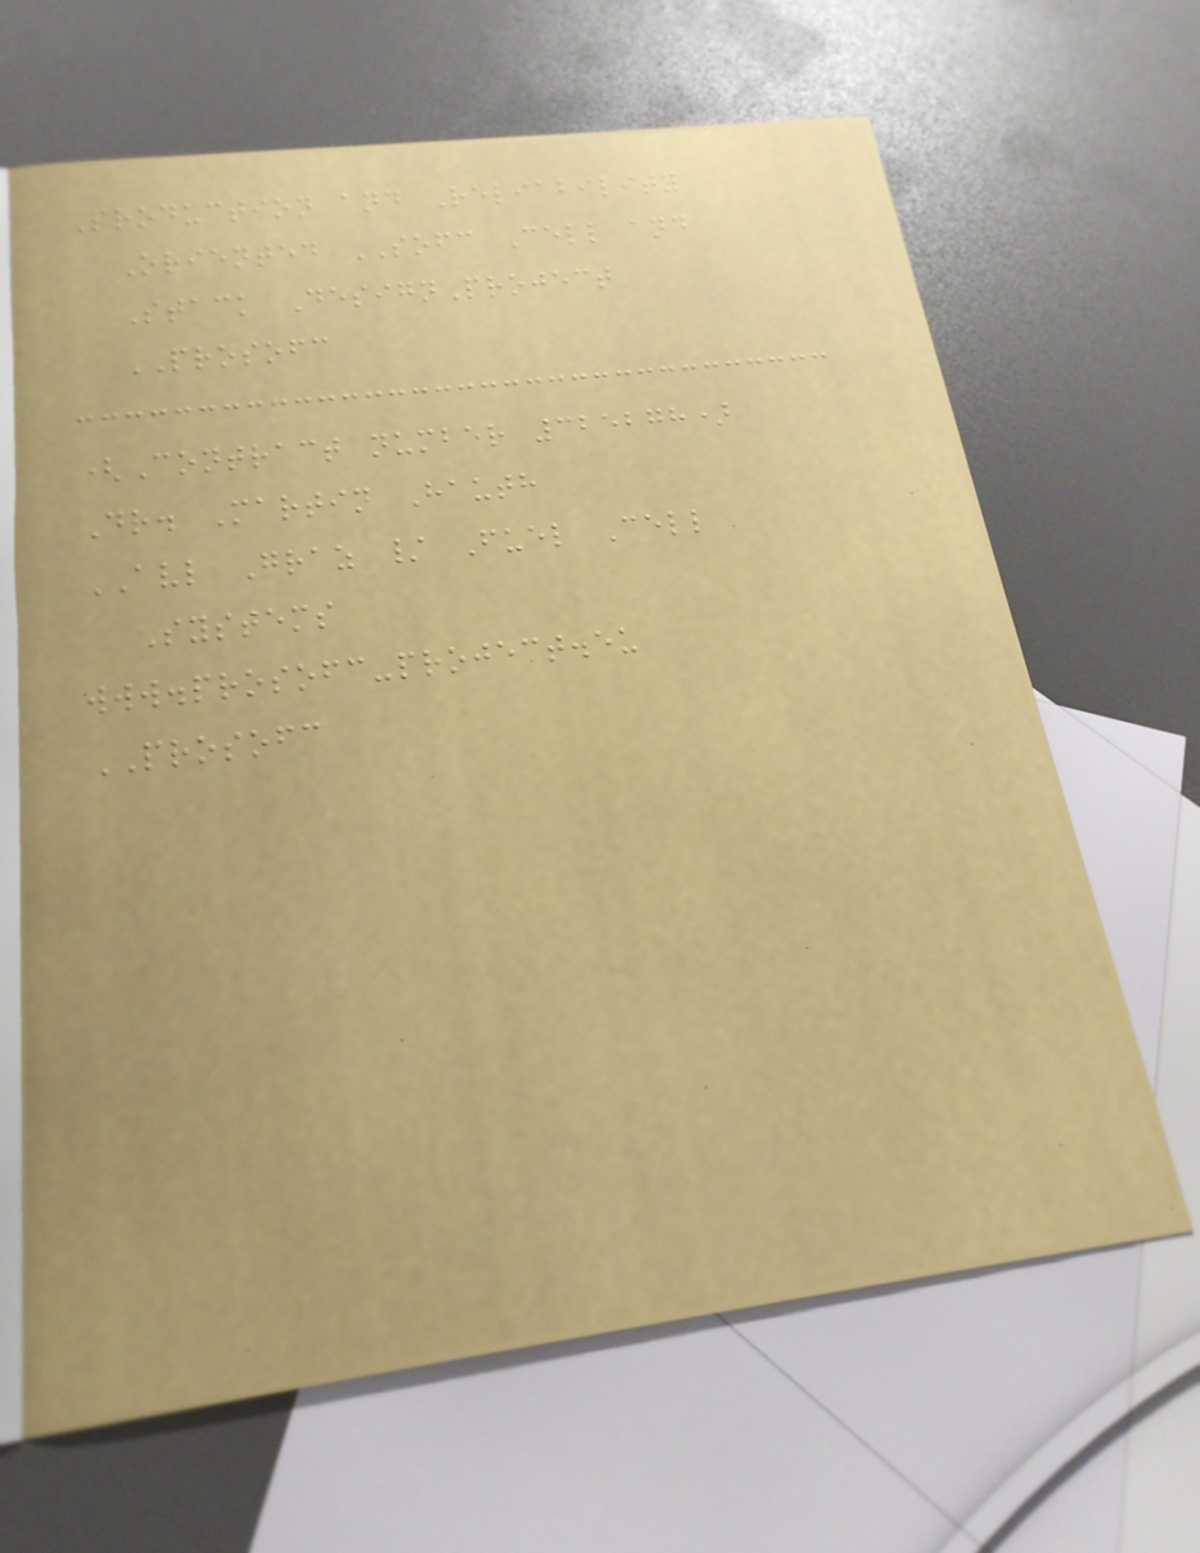Production and Reliability
Oriented SOFC Cell and
Stack DesignProject
PROSOFC
(Contract number 325278)
Dr. Martin Hauth
AVL Graz / Fuel Cell
Systems
www.prosofc-project.eu
PROSOFC
